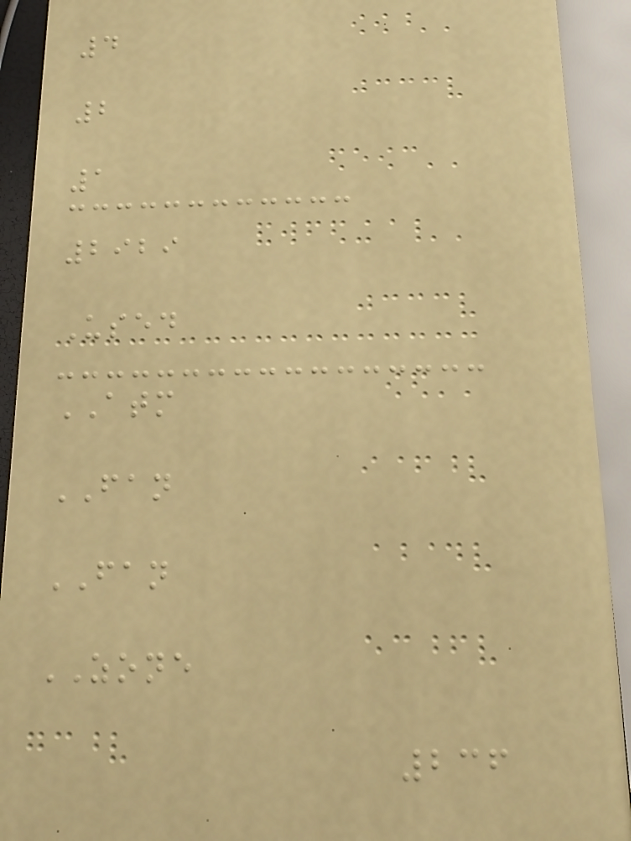4
2
1
2929
Used
ATM
FAN
FAN
ZONE
236
